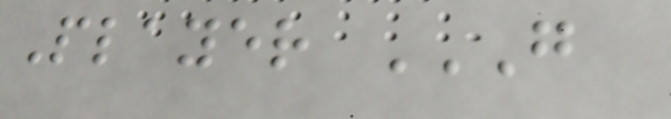Player G
